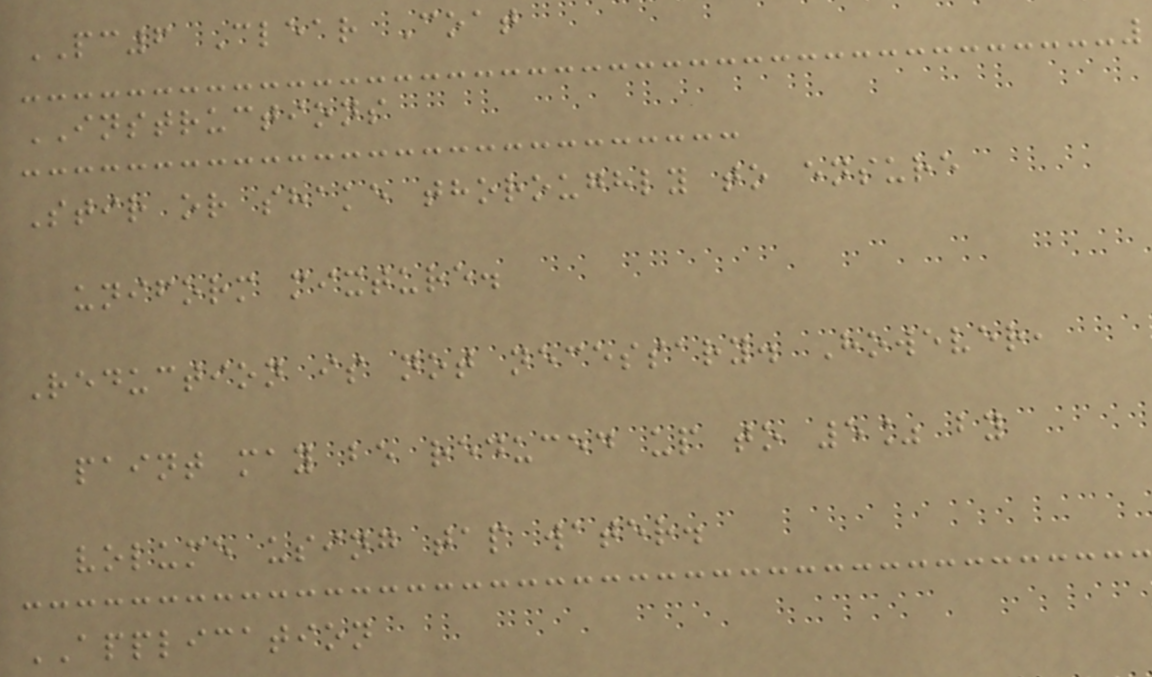PC6 Clear Coat
INSTRUCTIONS
Stir or shake thoroughly to ensure
uniform mixture.
Reduction is not necessary. However,
paint may be reduced up to 5% by
volume using tap water.
APPLICATION
